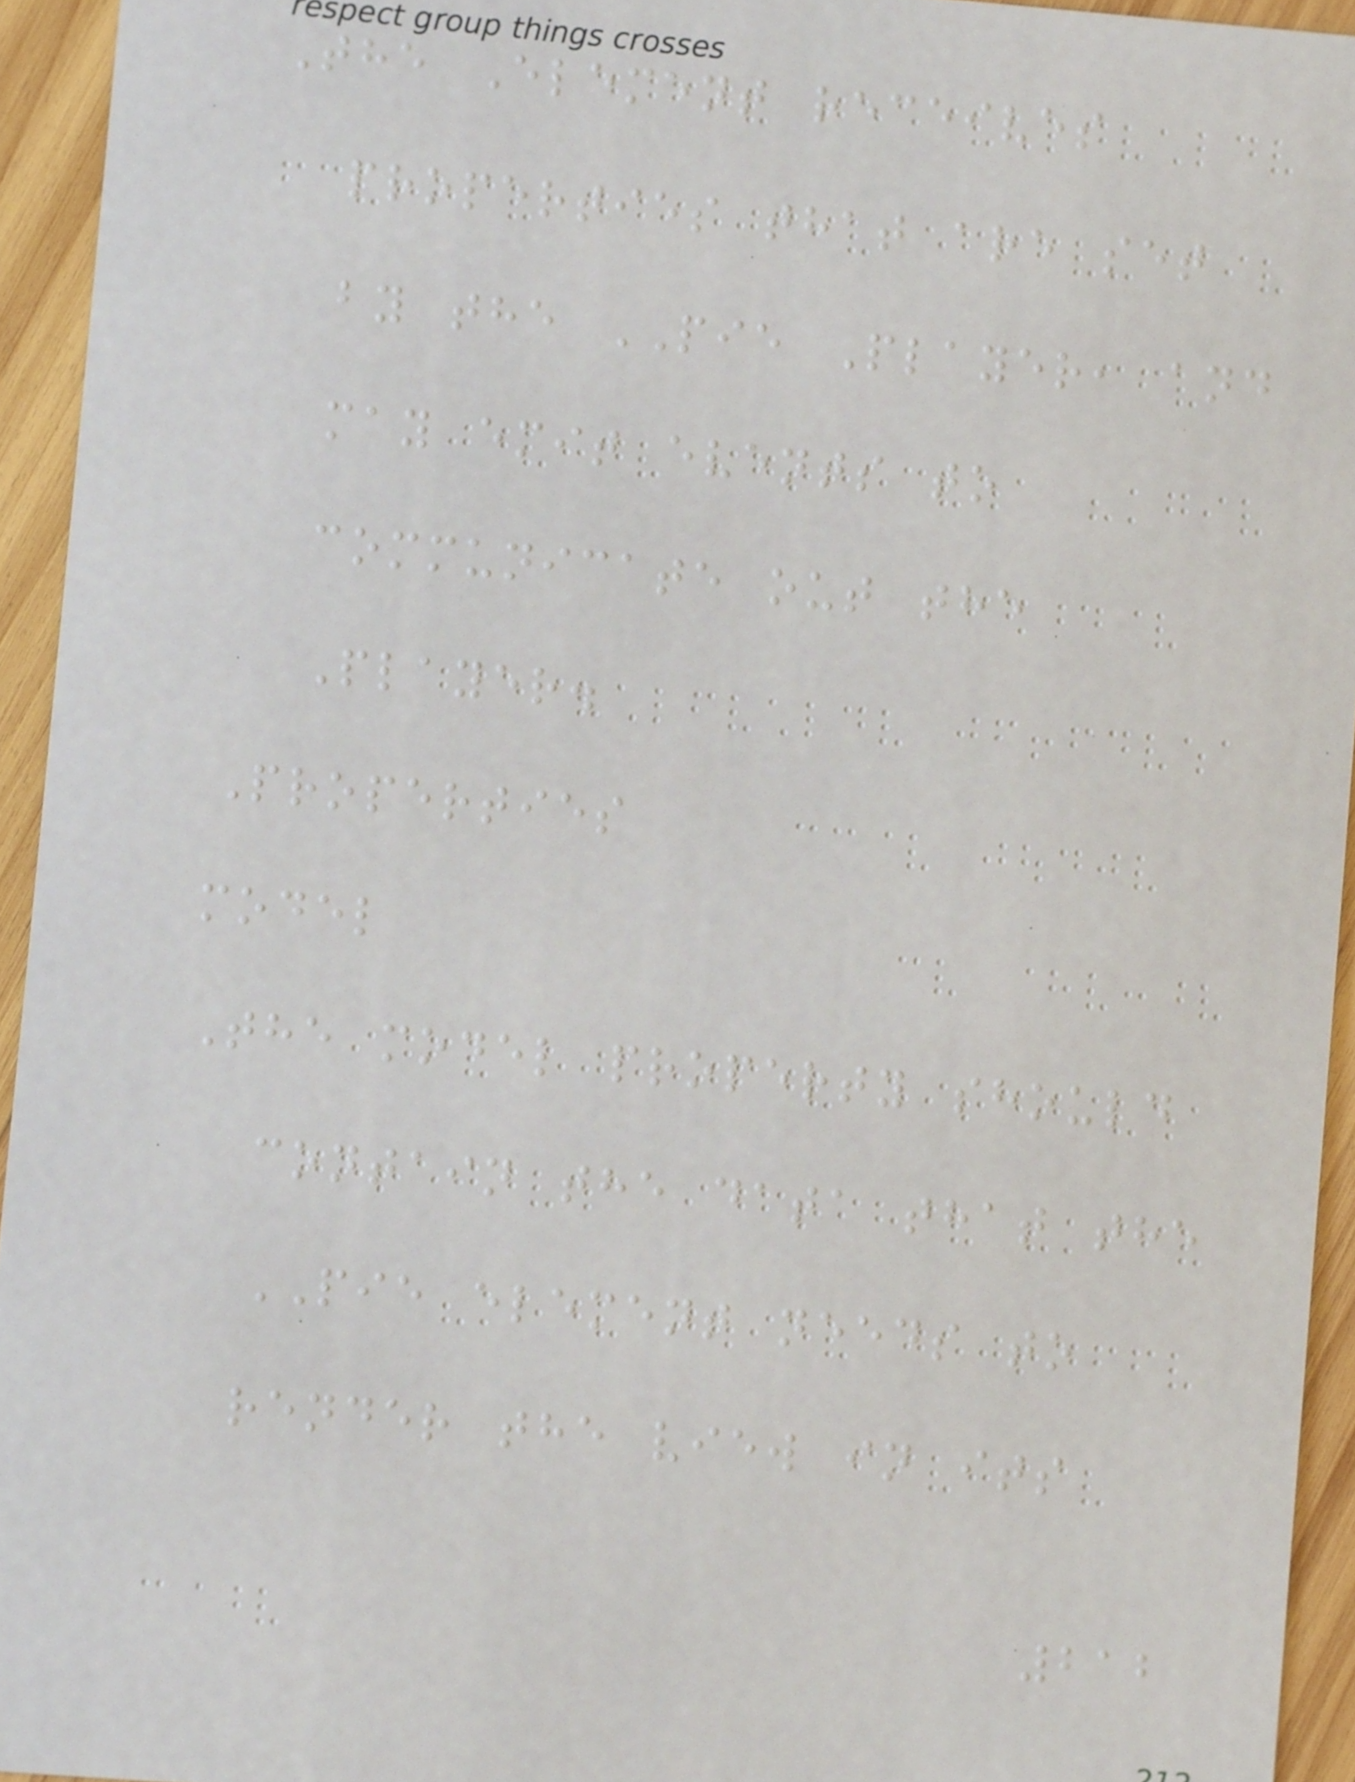The Element receives
properties that are set
by the PIE Player, and
may emit events to
communicate out the
Player.
Properties
model
The model property should
contain the data that the
PIE element needs to
render the view in its
212
